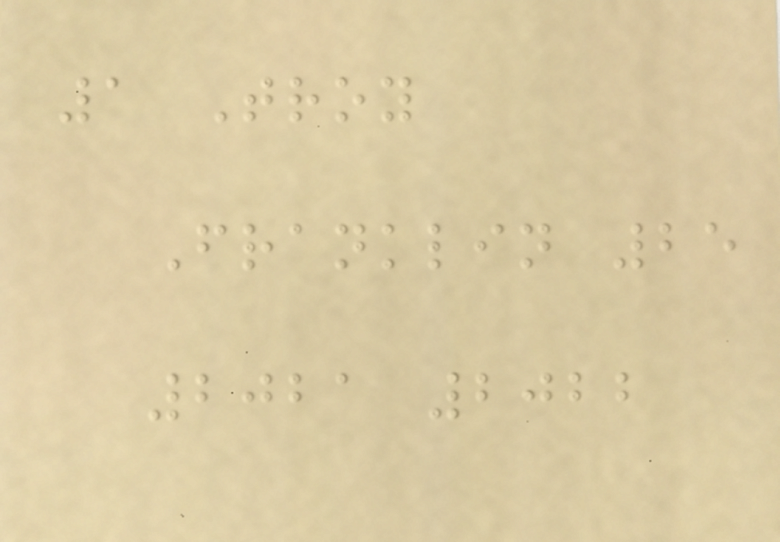1 Troy
Franklin 25
2021 2022
